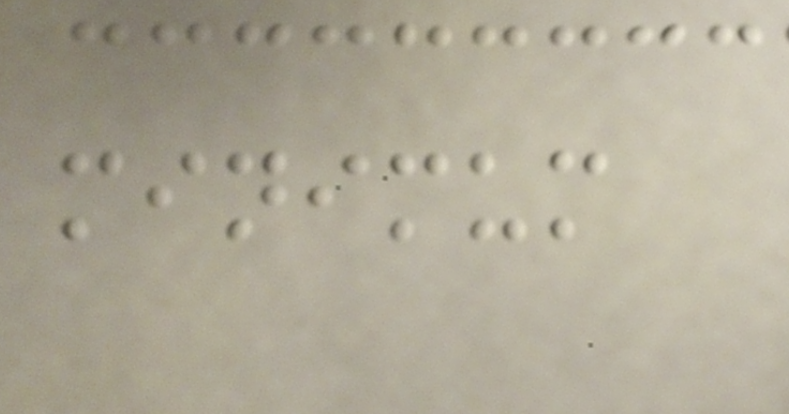minimum
